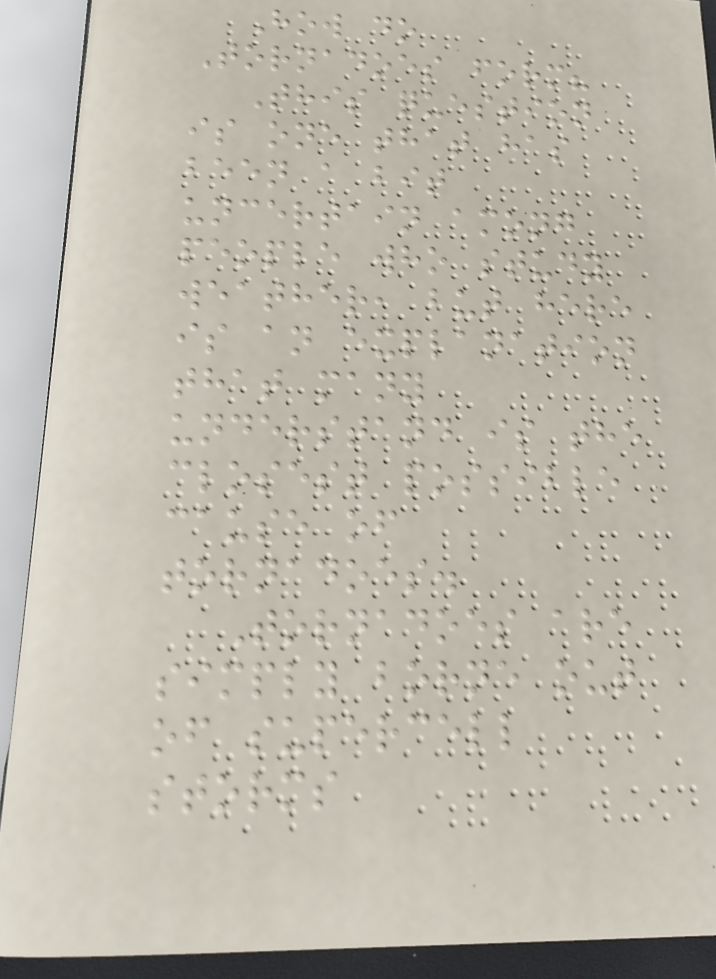How do
Tornadoes form?
This question
is one that has
been a bit
uncertain among
people who study
weather, but here
is an explanation
that many
understand is the
closest possible
cause of
tornadoes.
Tornadoes are
simply borne out
of supercell
storms
